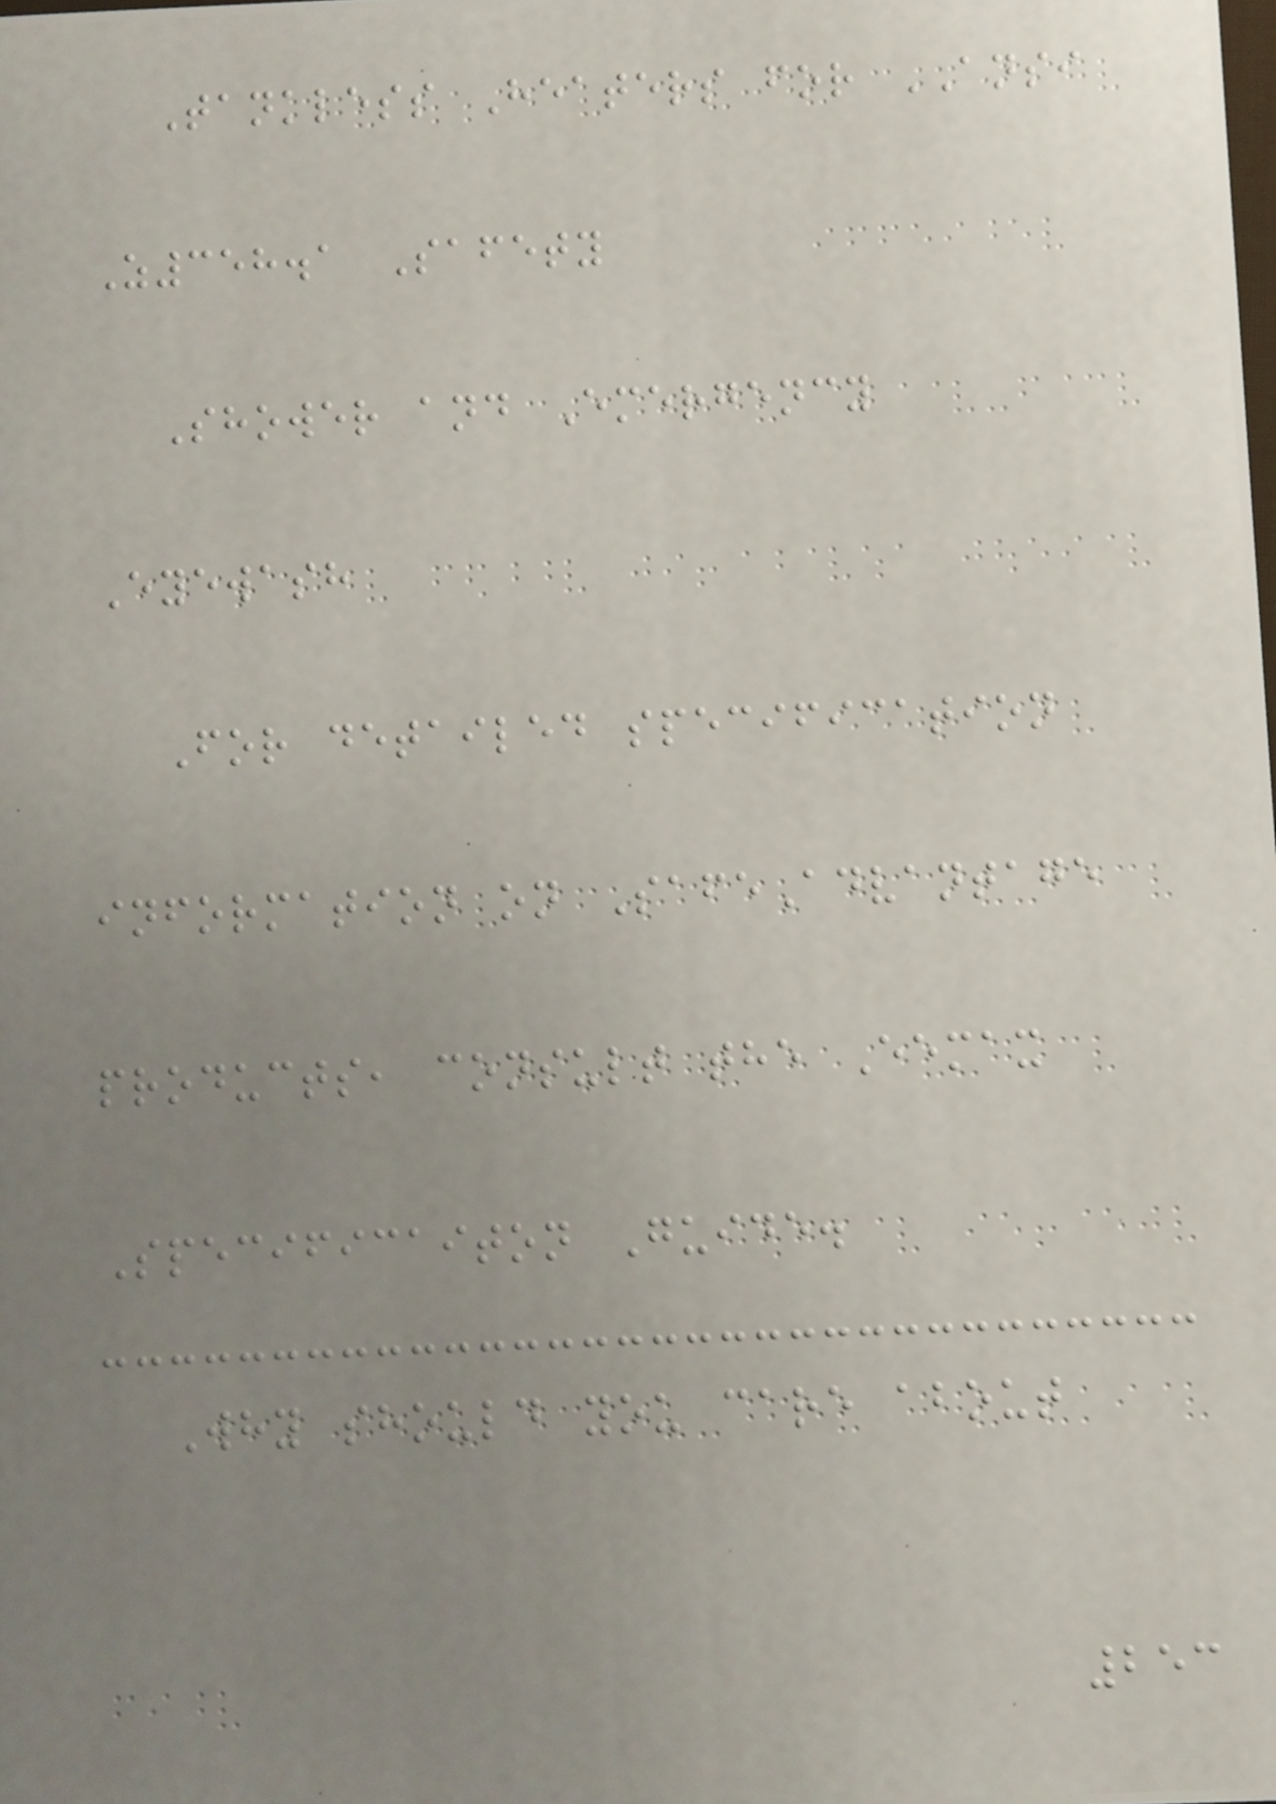Tankless Heaters for ANSI
Z358.1 Safety
Shower and Emergency
Eyewash
For detailed specification
information on SafeAdvantage
products, consult the Eemax
Specificaiton Guide.
Why should you care about
253
